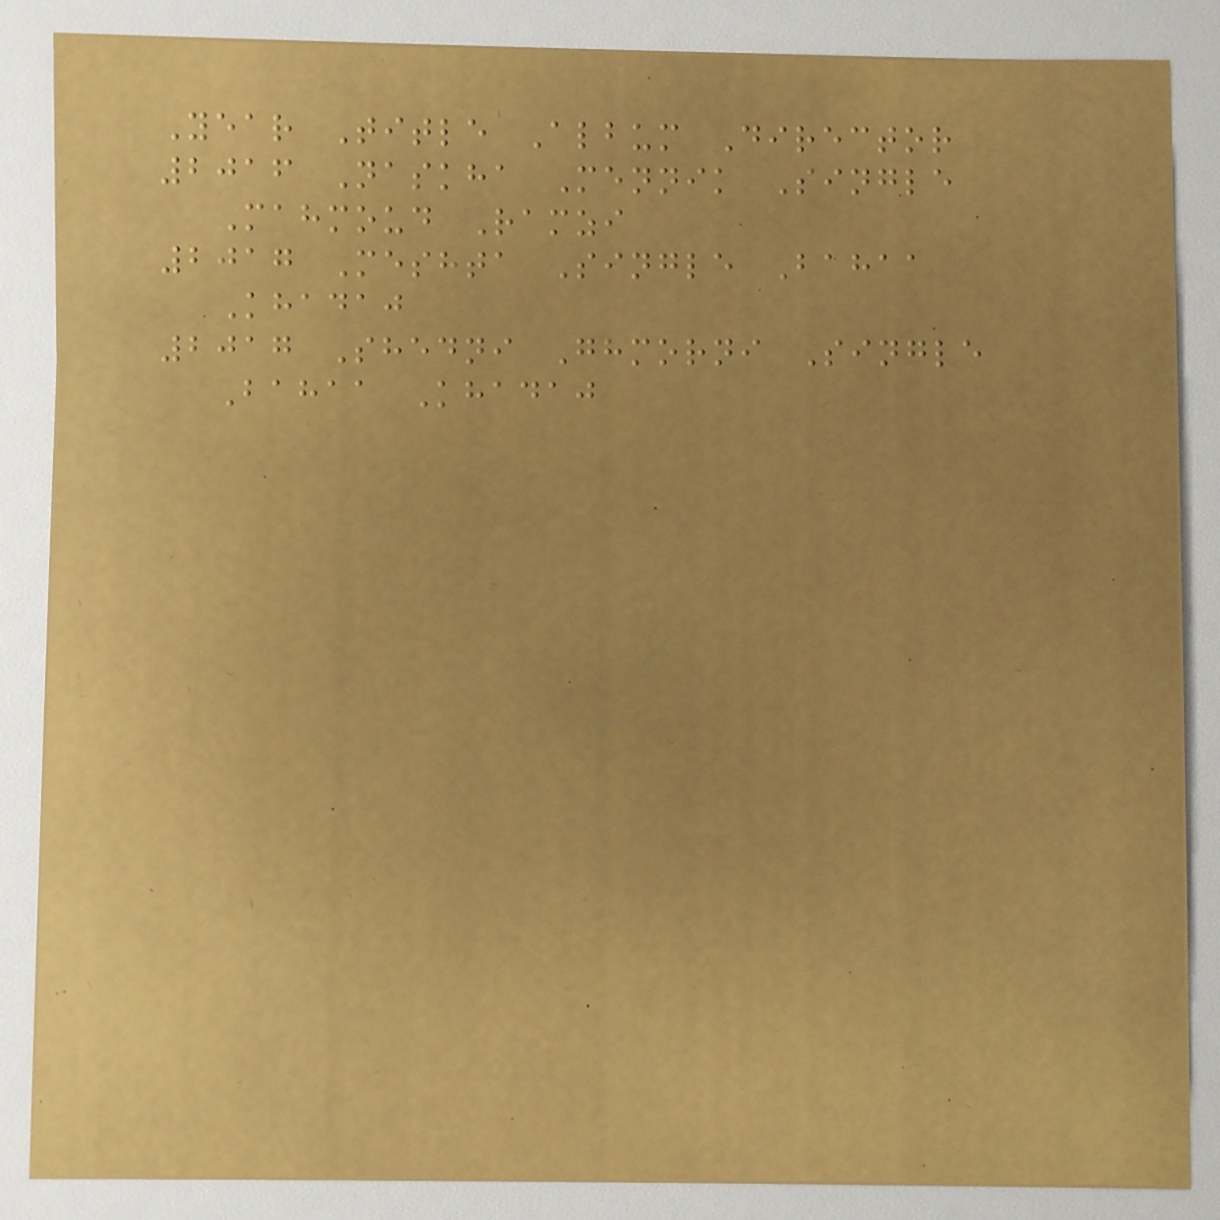Year Title Album Director
2016 Naskha Mennik Single
Mahmoud Ramzi
2017 Meshta Single Bahaa
Khadaj
2017 Shedni Ghmorni Single
Bahaa Khadaj
